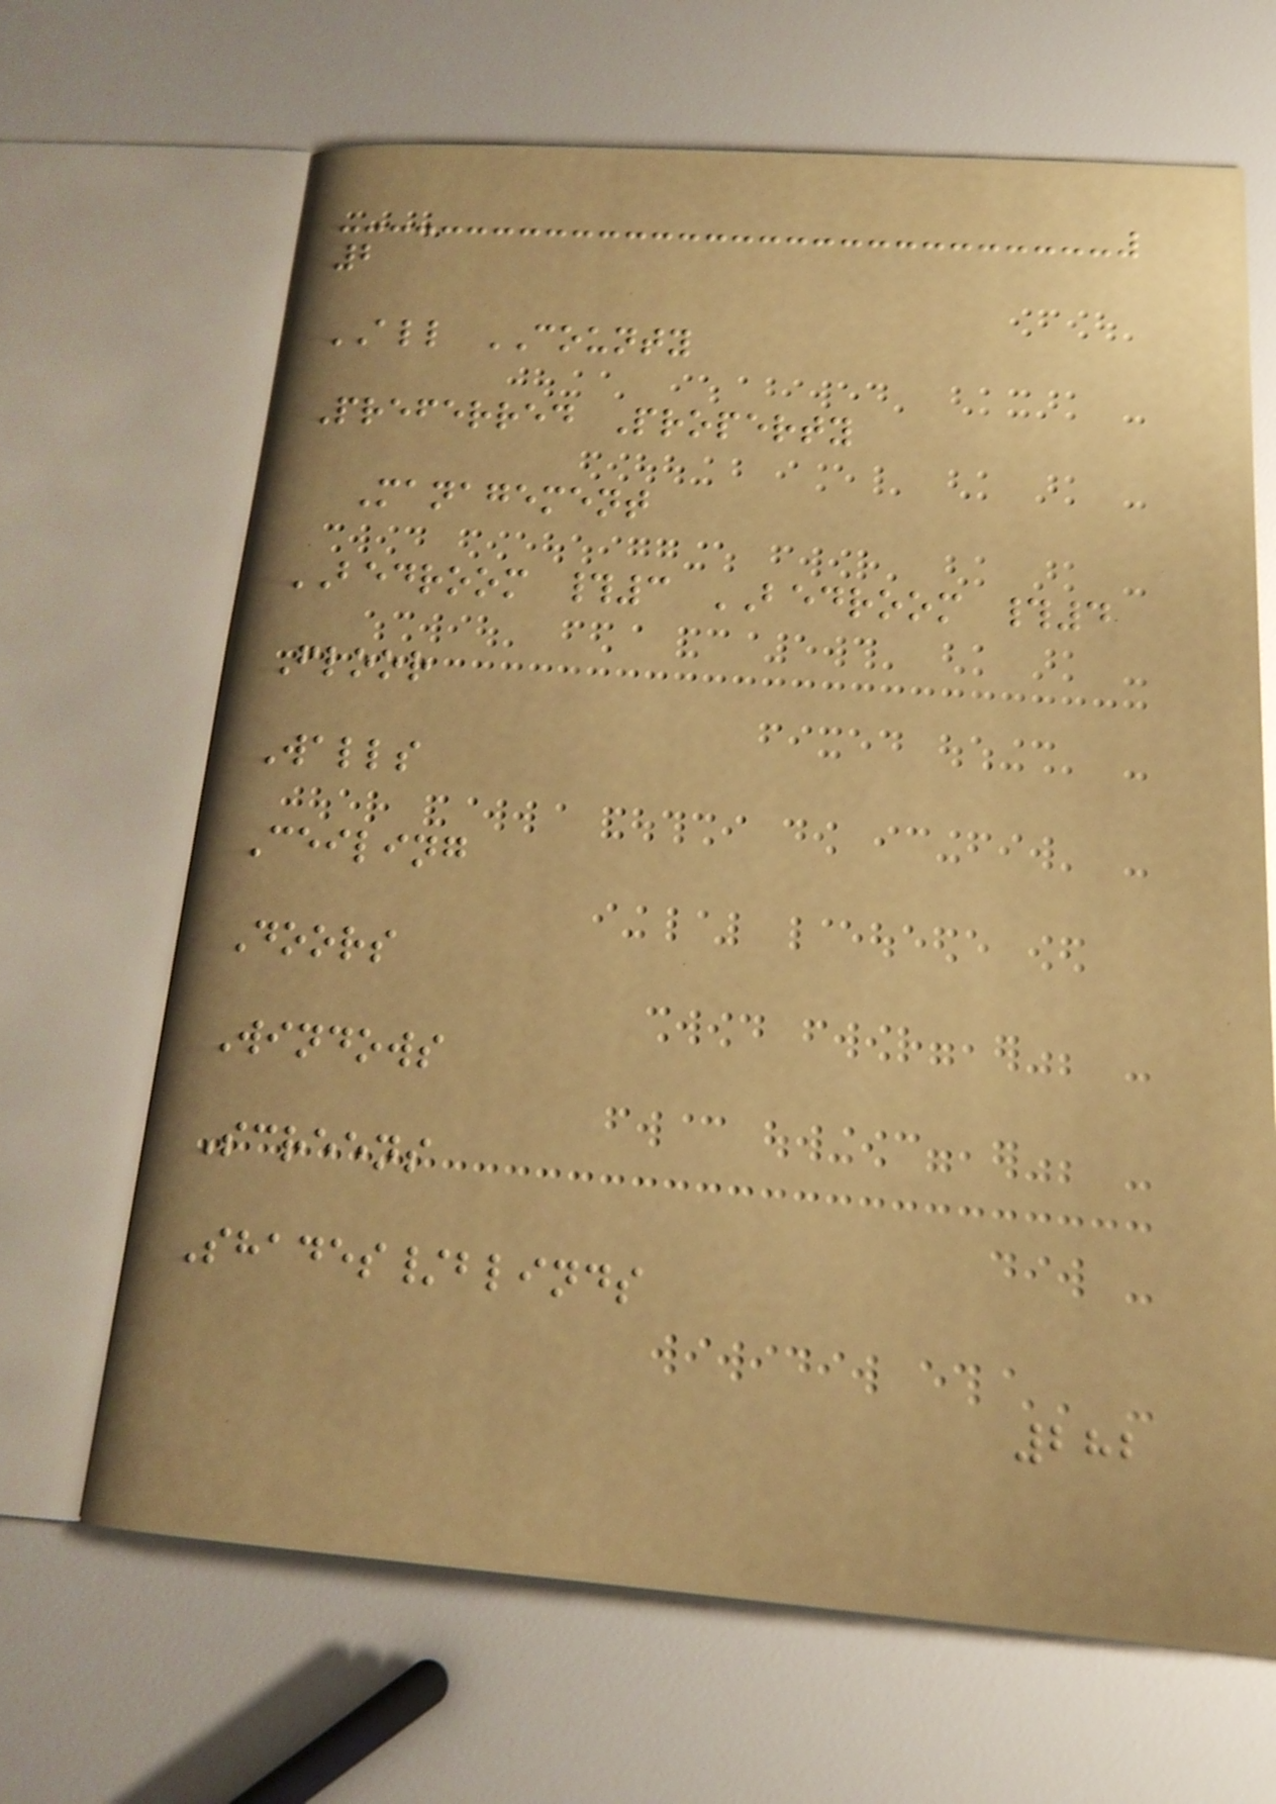2
ALL COUNTY
Preferred Property
Management
BEDROOM #3 BEDROOM #4
Floor
Walls
Ceiling
Doors
Windows
Screens
Shades/blinds
282
